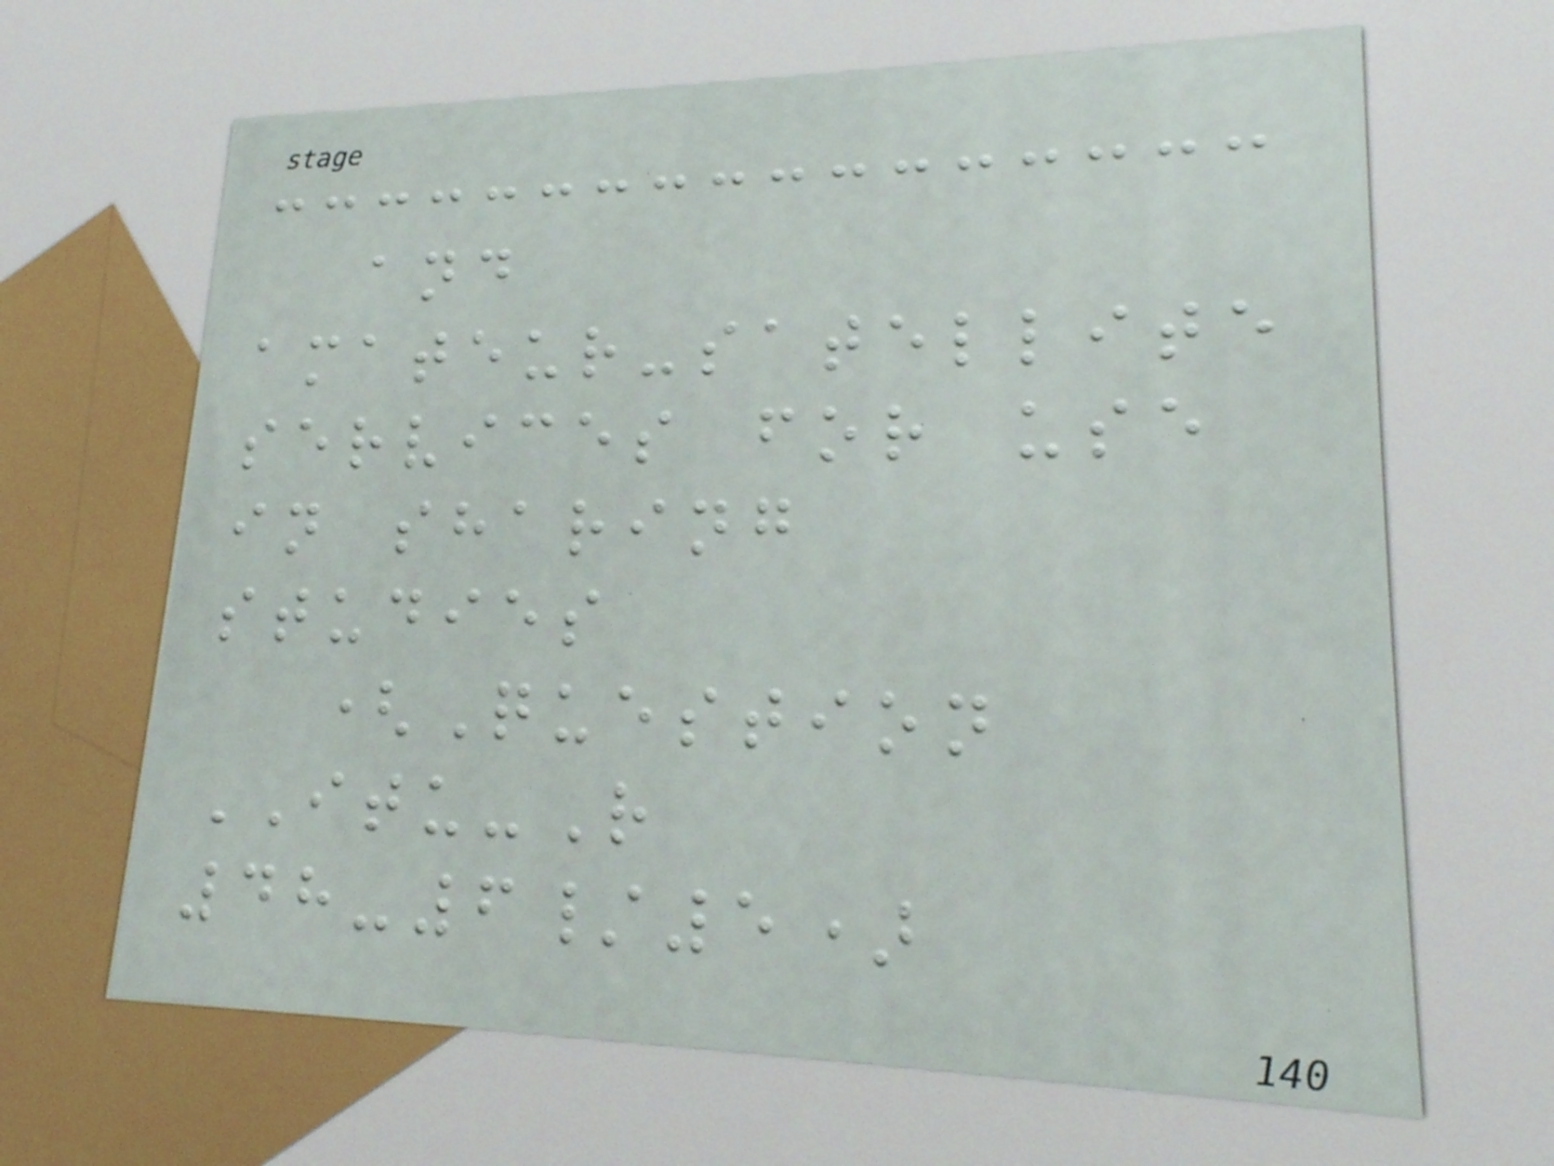and
amateur-satellite
services for use
in sharing
studies
(Question
ITU-R
48-6/5)
